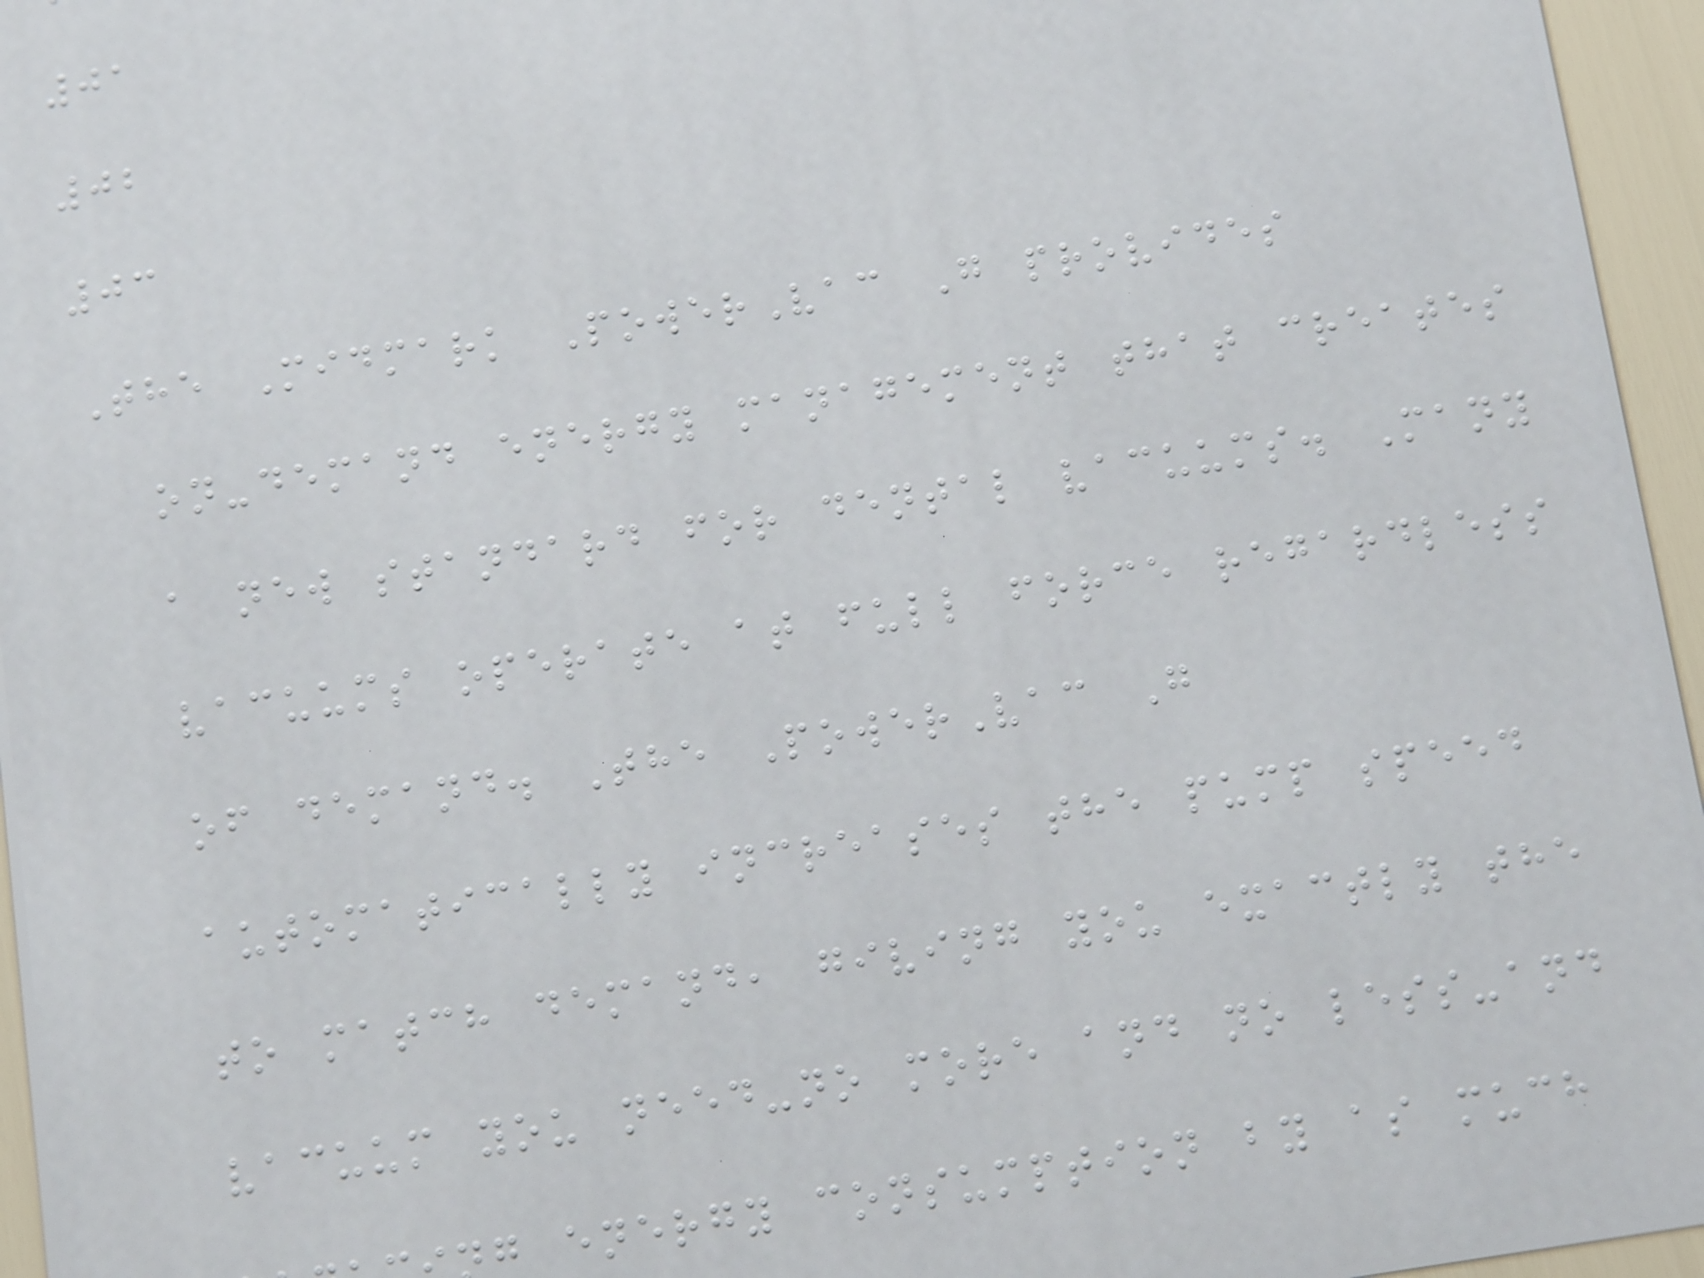01
02
03
The Midmark PowerVac G provides
on-demand energy management that creates
a new standard for dental vacuums. Many
vacuums operate at full force regardless
of demand. The PowerVac G
automatically increases the pump speed
to match demand, giving you exactly the
vacuum you need-no more and no less-and
g energy consumption by as much
